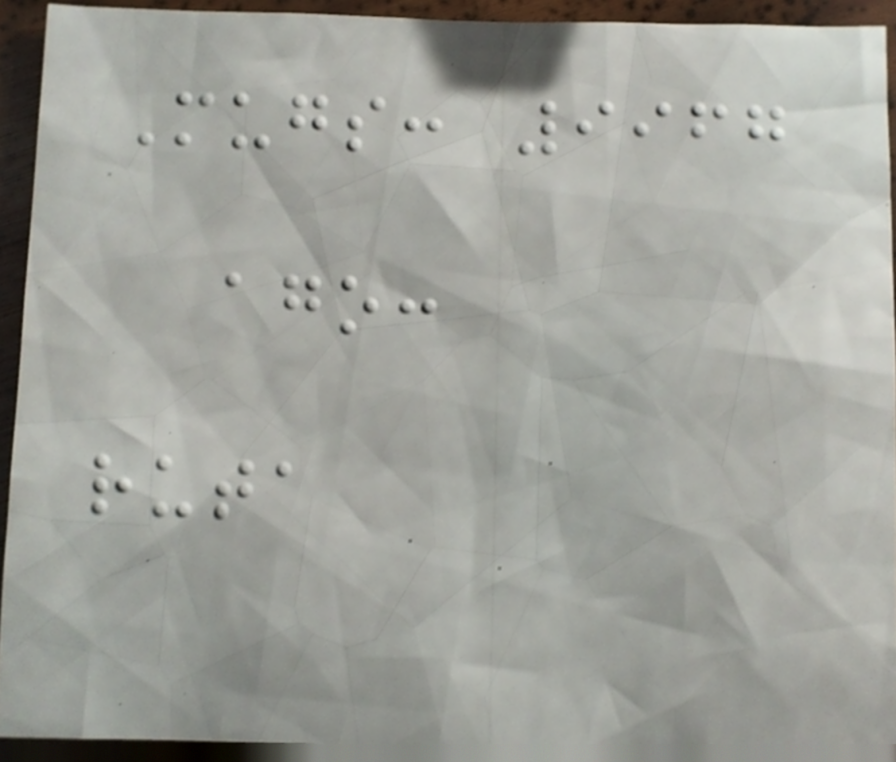Mugs: 9967
ago:
ruta
